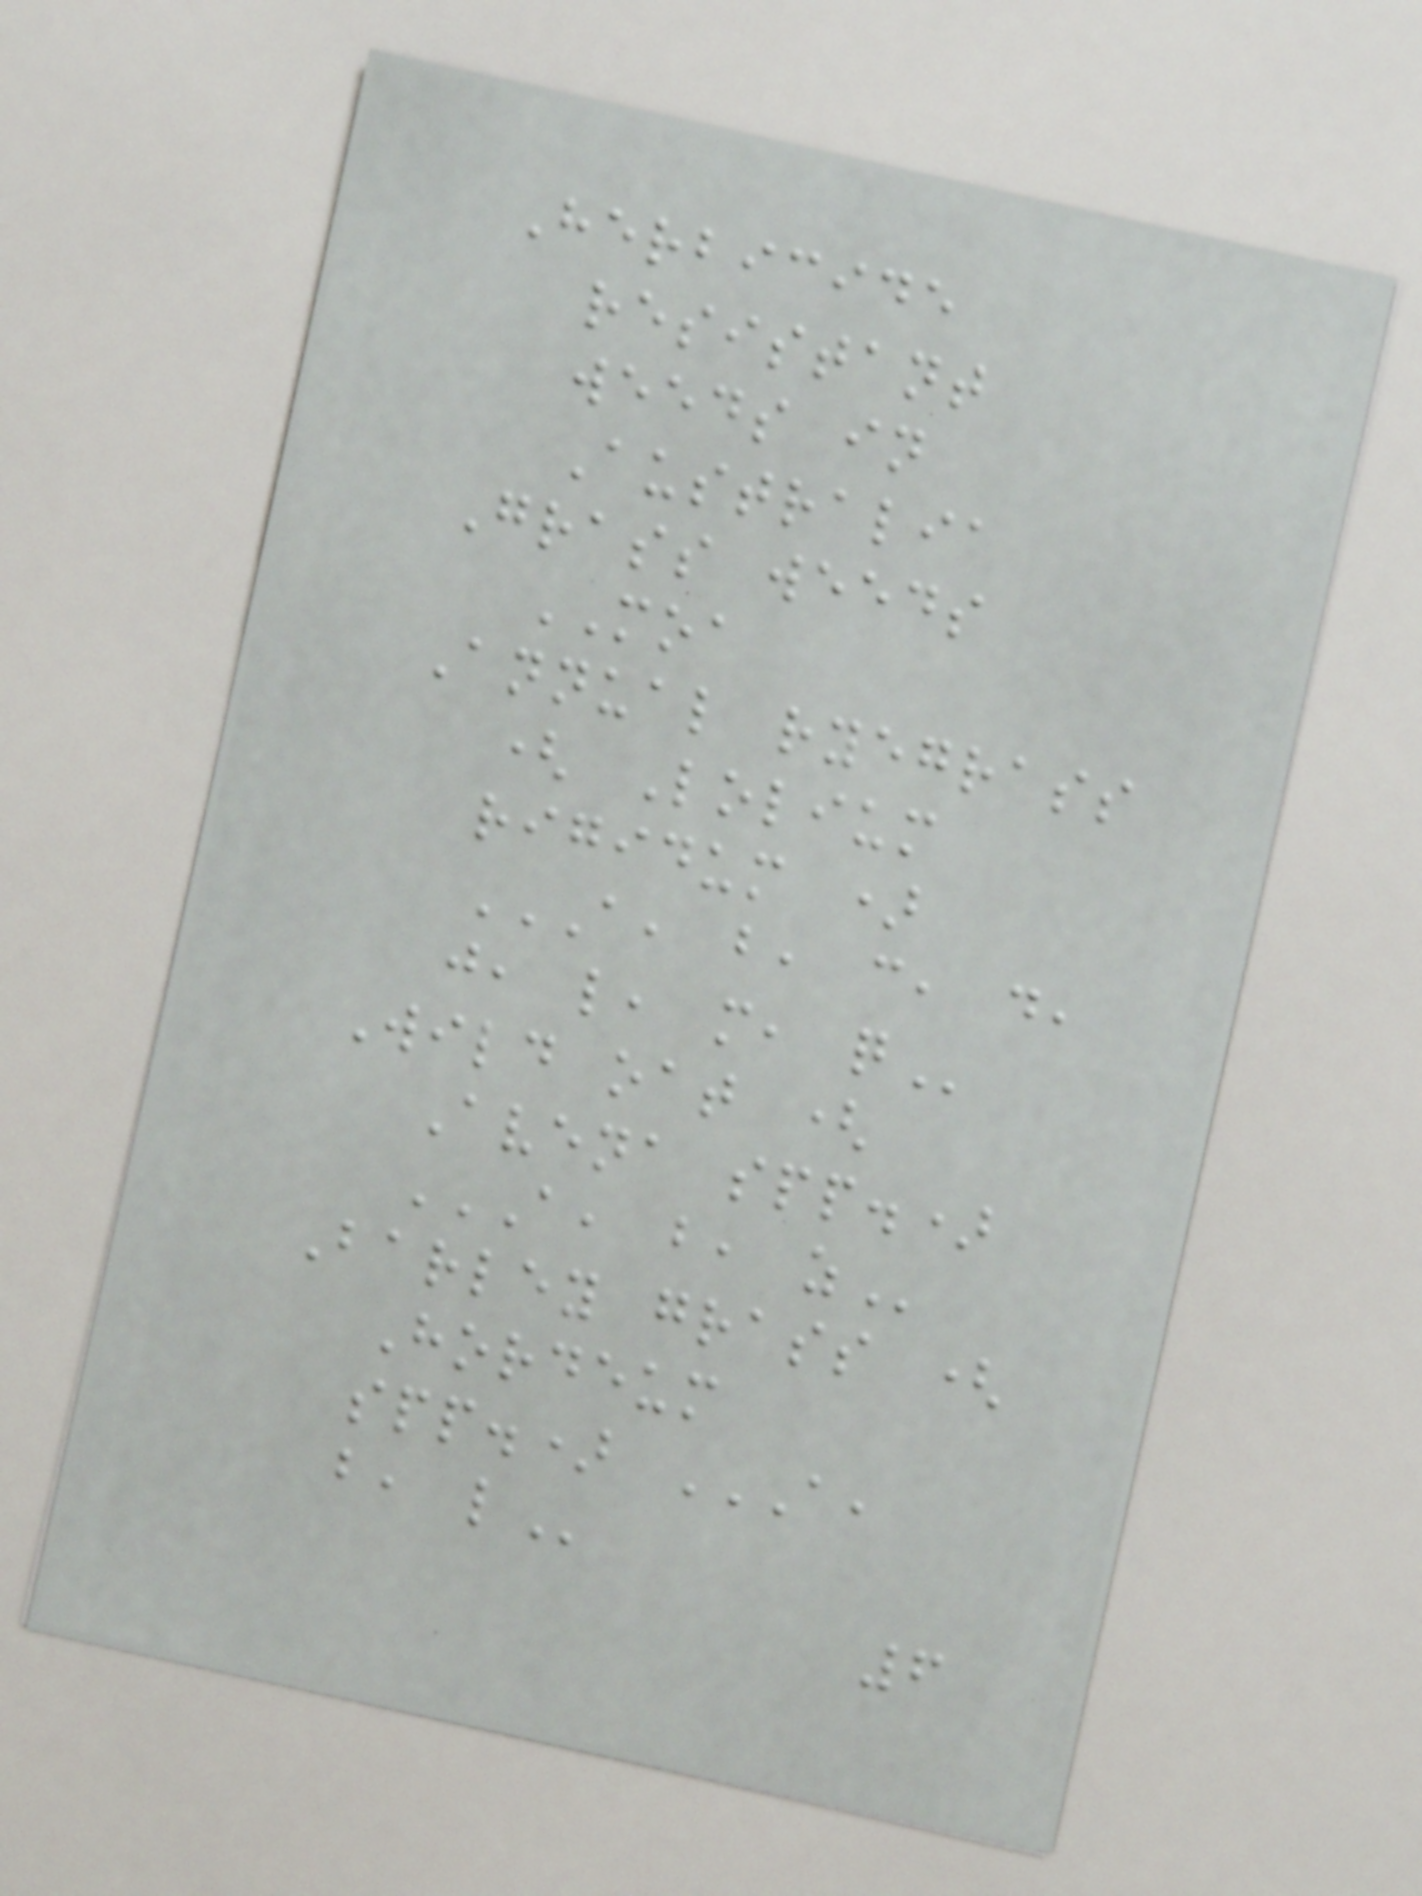Herbicide
resistant
weeds in
Australia
Grass weeds
MOA
Annual ryegrass
( Lolium
rigidum )
A, B, C, D,
J, L, M, Q
Wild oat (
Avena spp.)
A, B, Z
Barley grass (
Hordeum
spp.) A,
B, L
6
